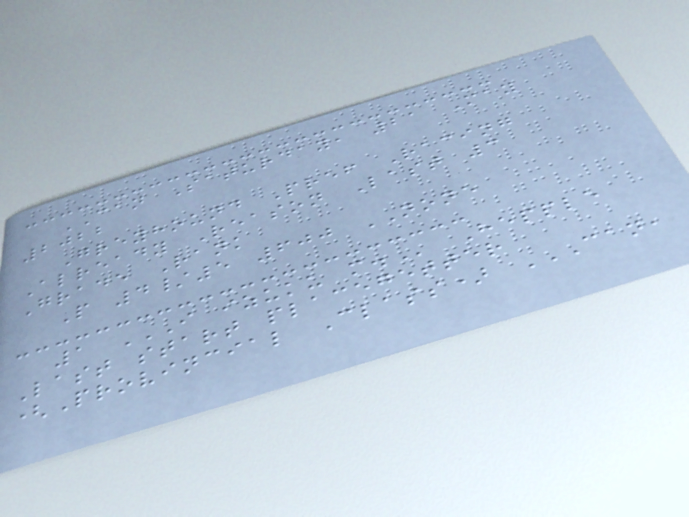CAN Saturday, 21 May
2022
Greyhound Pref Racing
Already Reason Last 3
Grade Rank
P 4/5 600 NONE
1 I IZUKU M. Hepple
Last start placegetter
(Provincial Class) CAN,
